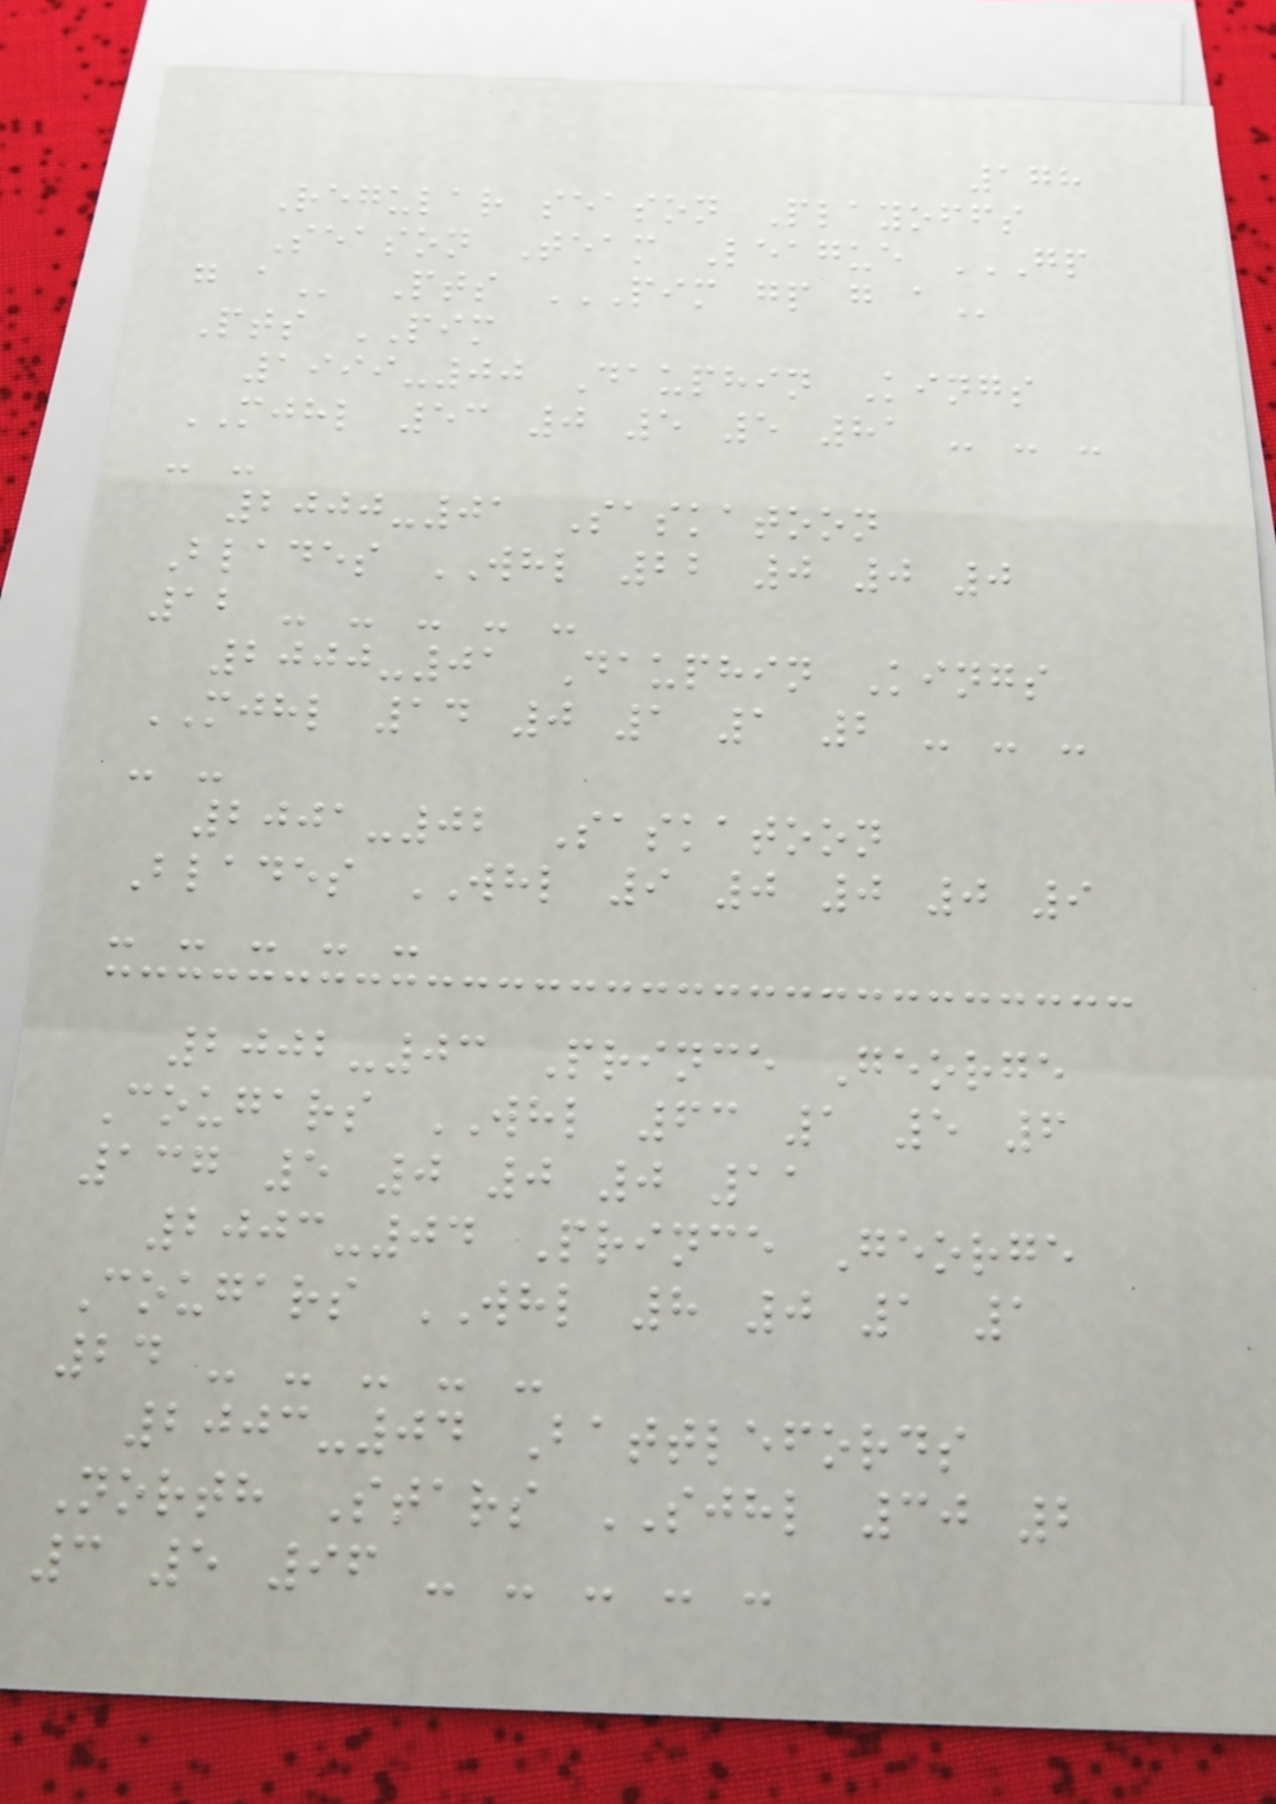178
Regular season Playoffs
Season Team League GP
G A Pts PIM GP G A
Pts PIM
1999-00 Dauphin Kings
MJHL 53 0 5 5 81 - - -
- -
2000-01 Saskatoon
Blades WHL 22 0 0 0
12 - - - - -
2000-01 Dauphin Kings
MJHL 14 0 1 1 2 - - -
- -
2001-02 Saskatoon
Blades WHL 9 0 0 0 9
- - - - -
2002-03 Prince George
Cougars WHL 63 1 5 6
137 5 0 0 0 11
2003-04 Prince George
Cougars WHL 8 0 1 1
24 - - - - -
2003-04 Battlefords
North Stars SJHL 30 2
3 5 96 - - - - -
